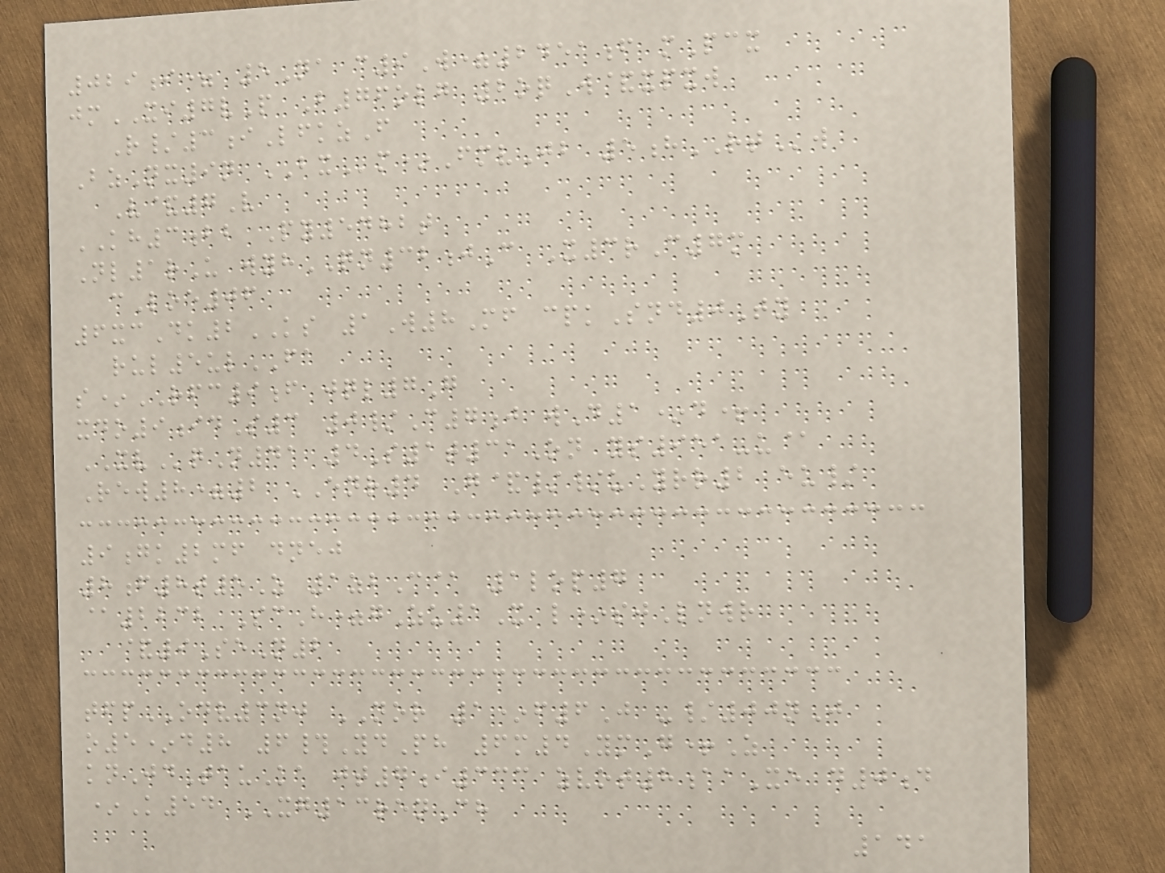029i= 5Na c9W=2451f mPcx
jmXI7vP B76olg 2oqW&xpxw
R/3iLfkzF
BzNx9n BXm*FmvJb 5hRTw
V&7V
KH3bb Py5482t
Nl1rU wyhQN32jC X3rC7m
cLoe06
6xcDk2KS 1W8Mf cpkSnd0Ty
rul5ulFA
s*RFC9f jql7G
xdo9idS3 0/C7j wD1*d+
XVqN41 4S1t31On ys951-u@
Rew8=2 ENR4 G&//uYrr2 eu/
9gk2mf dnej
8f8t5Z 1zbC@ 1lop7
@2232 ScH=gZu1X l*sjLnwr
&9SeN2
tfpODV3nj NOR 1*f6J -/00nJ
o5*d8 6#YdPh 6m4YmG+Z
knJdTauKa jt7i333 zvot8aaXe d0d
*K54 XG13renCh
141
